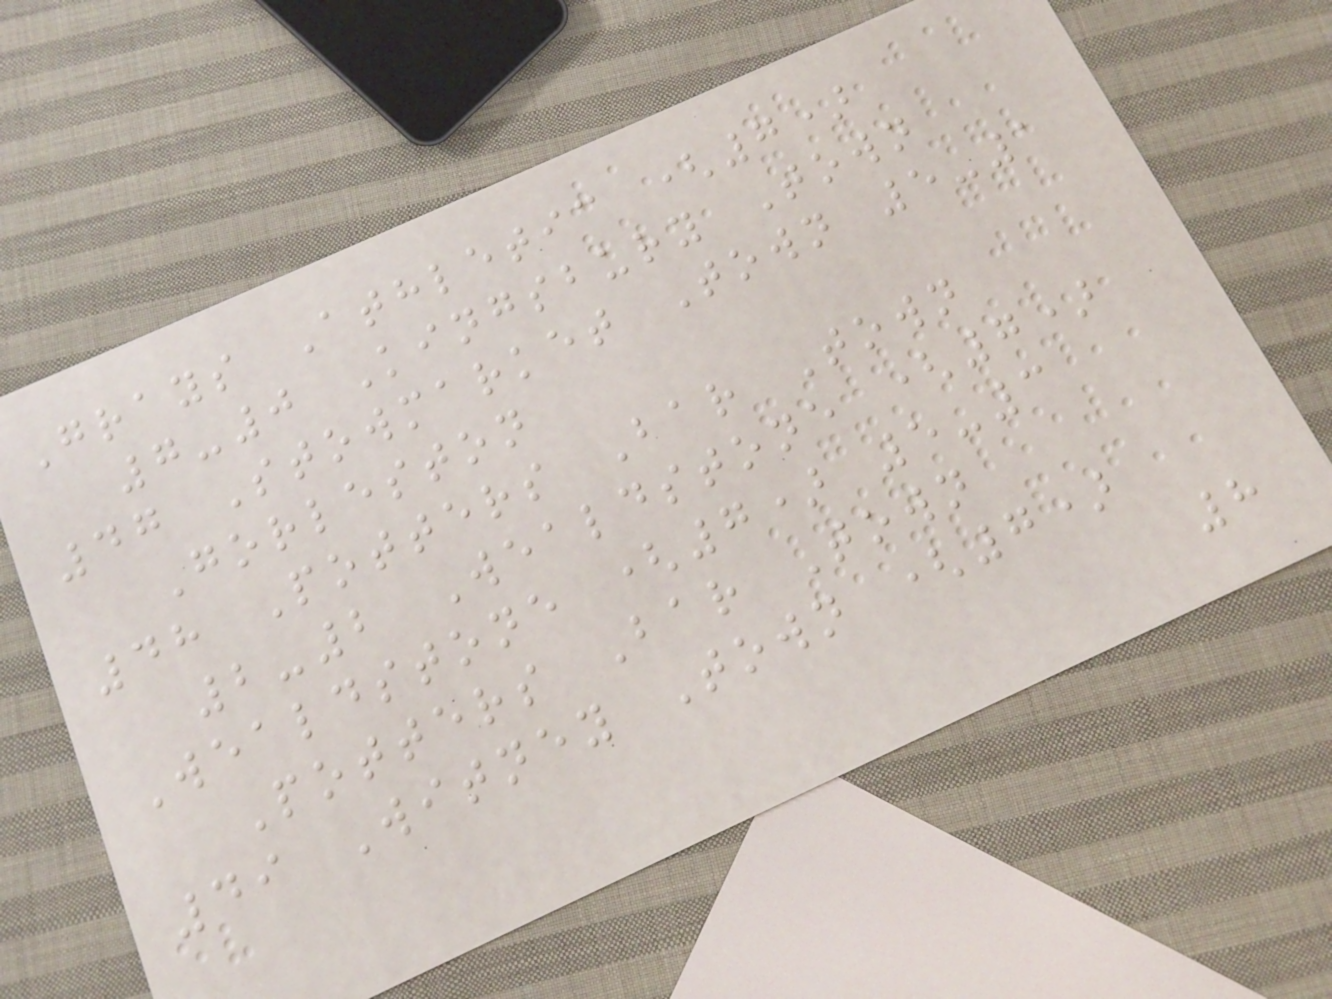Grays Athletic (7)
7-0 Kingsbury Town
47 Stowmarket Town 5-1
Gorleston
48 Potters Bar Town
2-2 Wealdstone (7)
Wealdstone (7) 5-3
Potters Bar Town
49 Witney Town (7)
8
